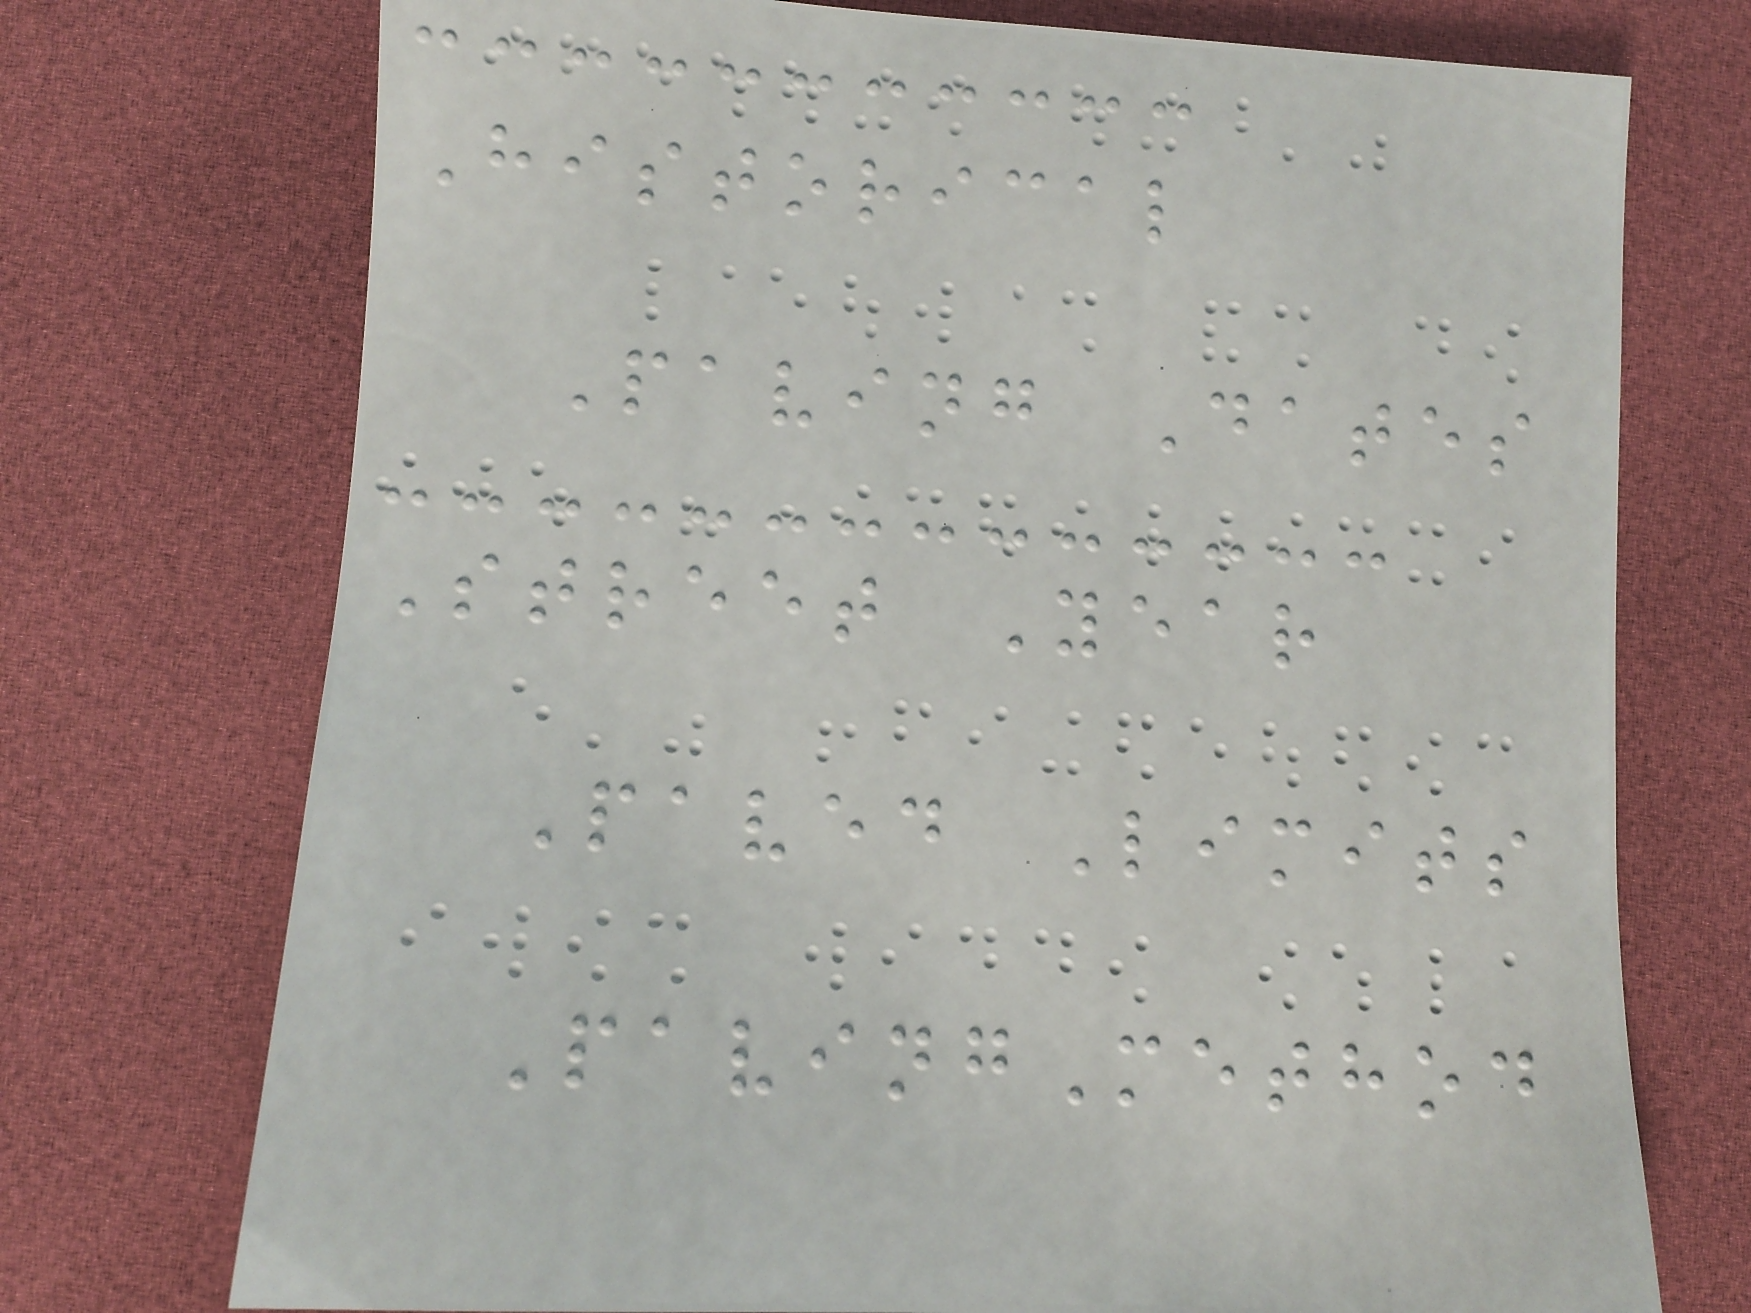Historical
Paving Dates
Street Year
Paved Limits
PavingMethod
